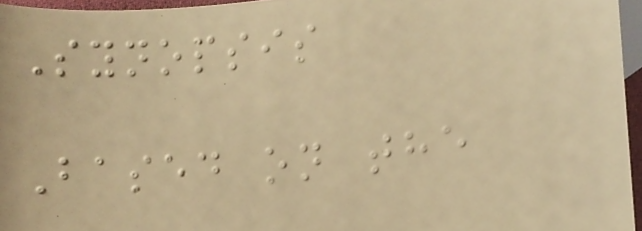Synopsis
Based on the
